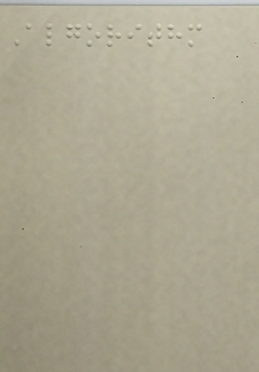Algorithm
